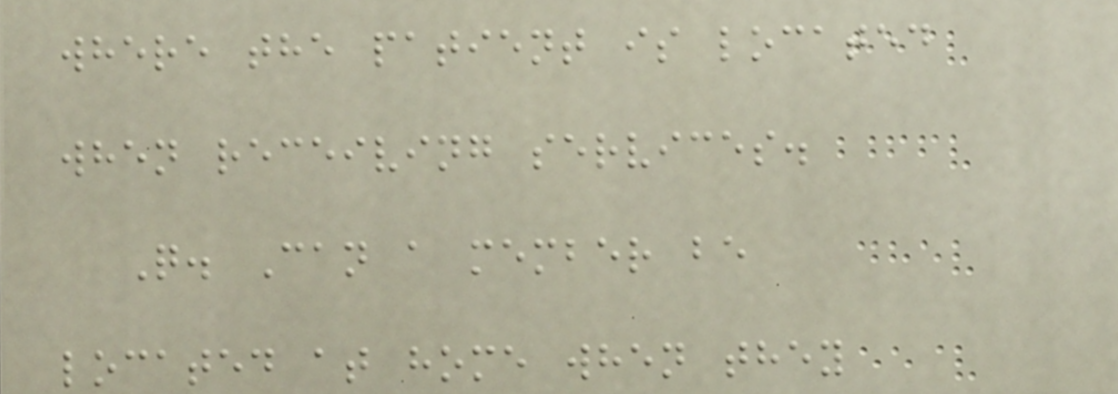where the patient is located
when receiving services.
Q. Can a member be
located at home when they
